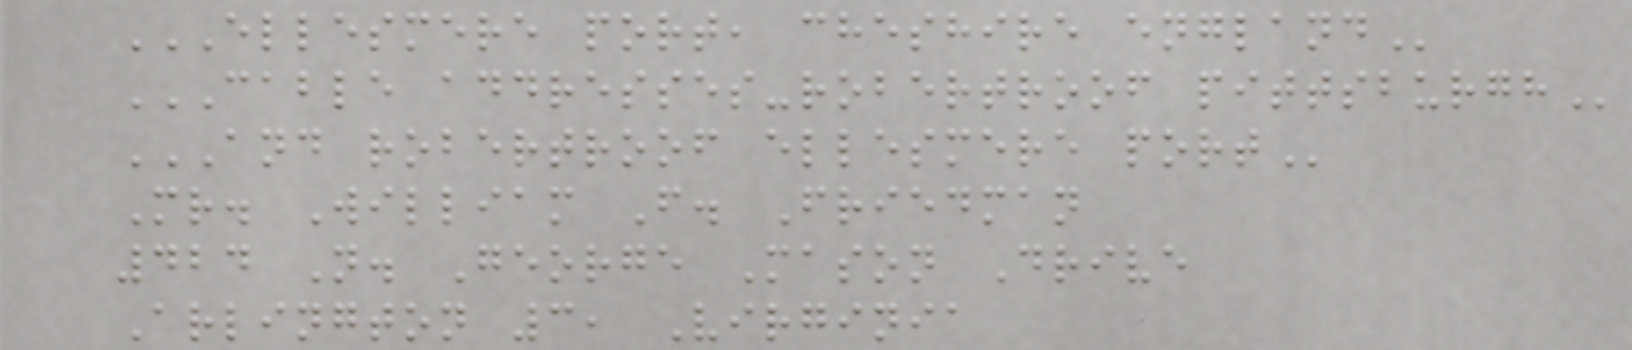ELLESMERE PORT, CHESHIRE ENGLAND
CABLE ADDRESSES-ROBERTROOF PITTSBURGH
AND ROBERTROOF ELLESMERE PORT
Mr. William F. Friedman
424 N. George Mason Drive
Arlington 3, Virginia
